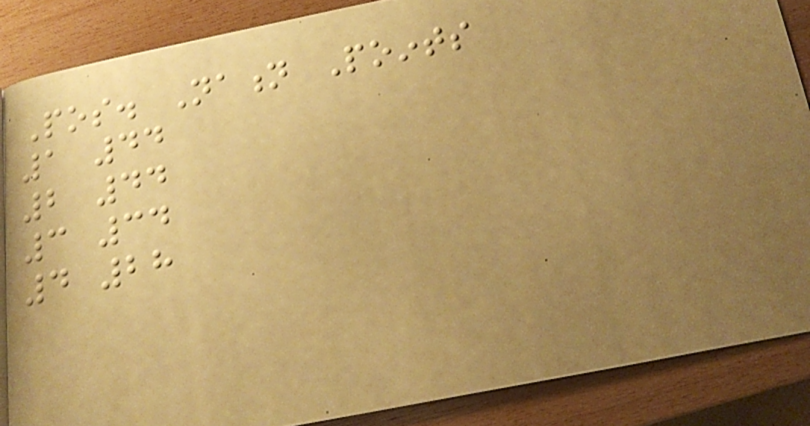Pos. Nation Points
1 44
2 44
3 34
4 28
